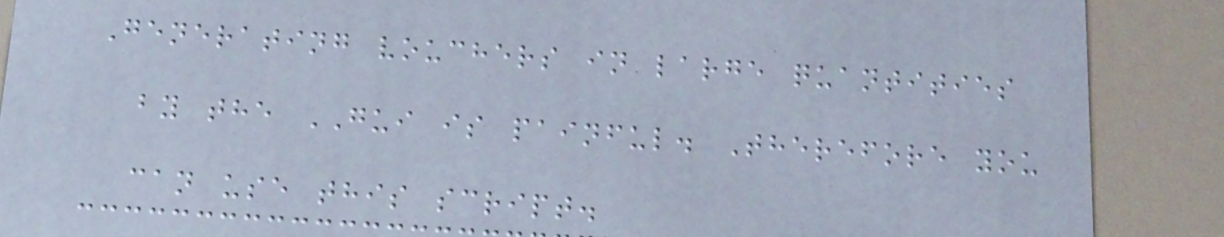Generating vouchers in large quantities
by the GUI is painful. Therefore you
can use this script.
